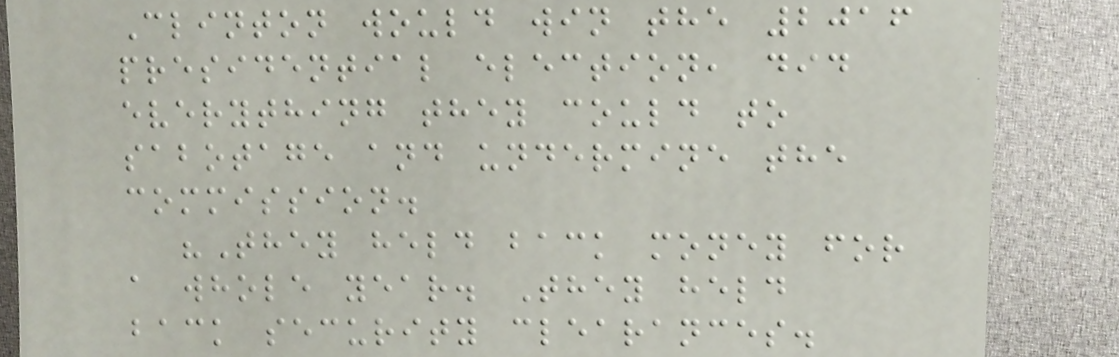Clinton would win the 2016
presidential election, did
everything they could to
sabotage and undermine the
commission.
"They held back money for
a whole year. They held
back security clearances.
